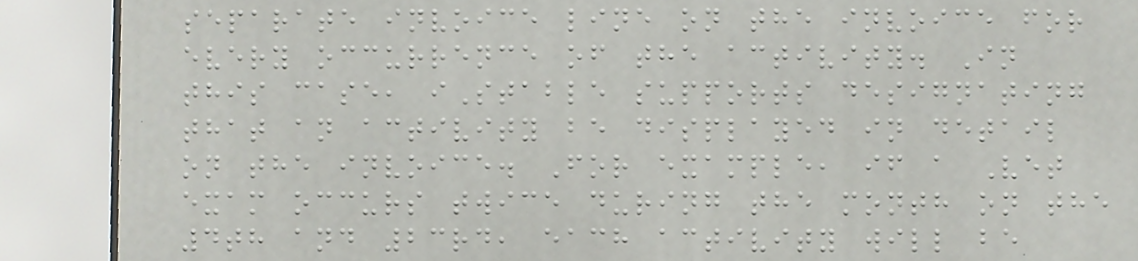separate invoice line on the invoice for
every occurrence of the activity. In
this case, iStable supports designating
that an activity be displayed in detail
on the invoice. For example, if a Vet
exam occurs twice during the month on the
4th and 23rd, each activity will be
